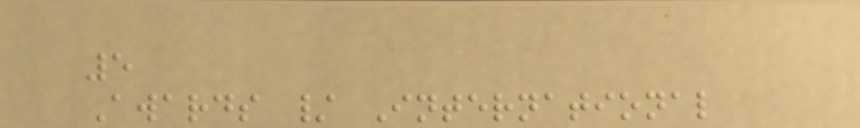5
Awards / International
